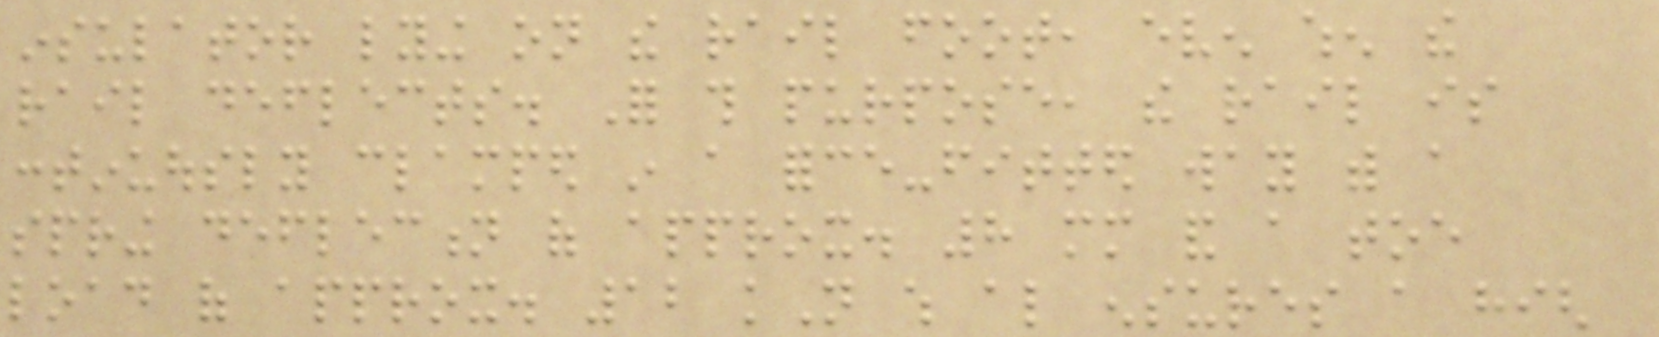insulator lying on the rail foot, even when the
rail deflects. For this purpose, the rail is
continuously clamped in a force-fitted way with a
spring deflection of approx. 8 mm and a toe
load of approx. 12 kN which also ensures a high
